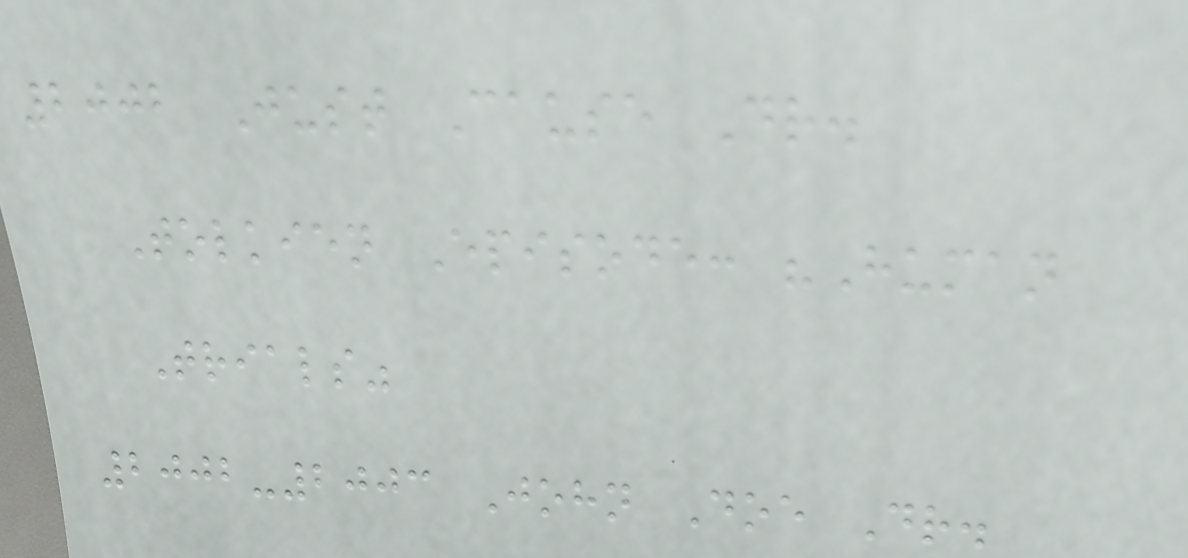2002 Just Cause Dr.
Tolkien Episode: "Human
Trials"
2002-2003 John Doe Dr.
